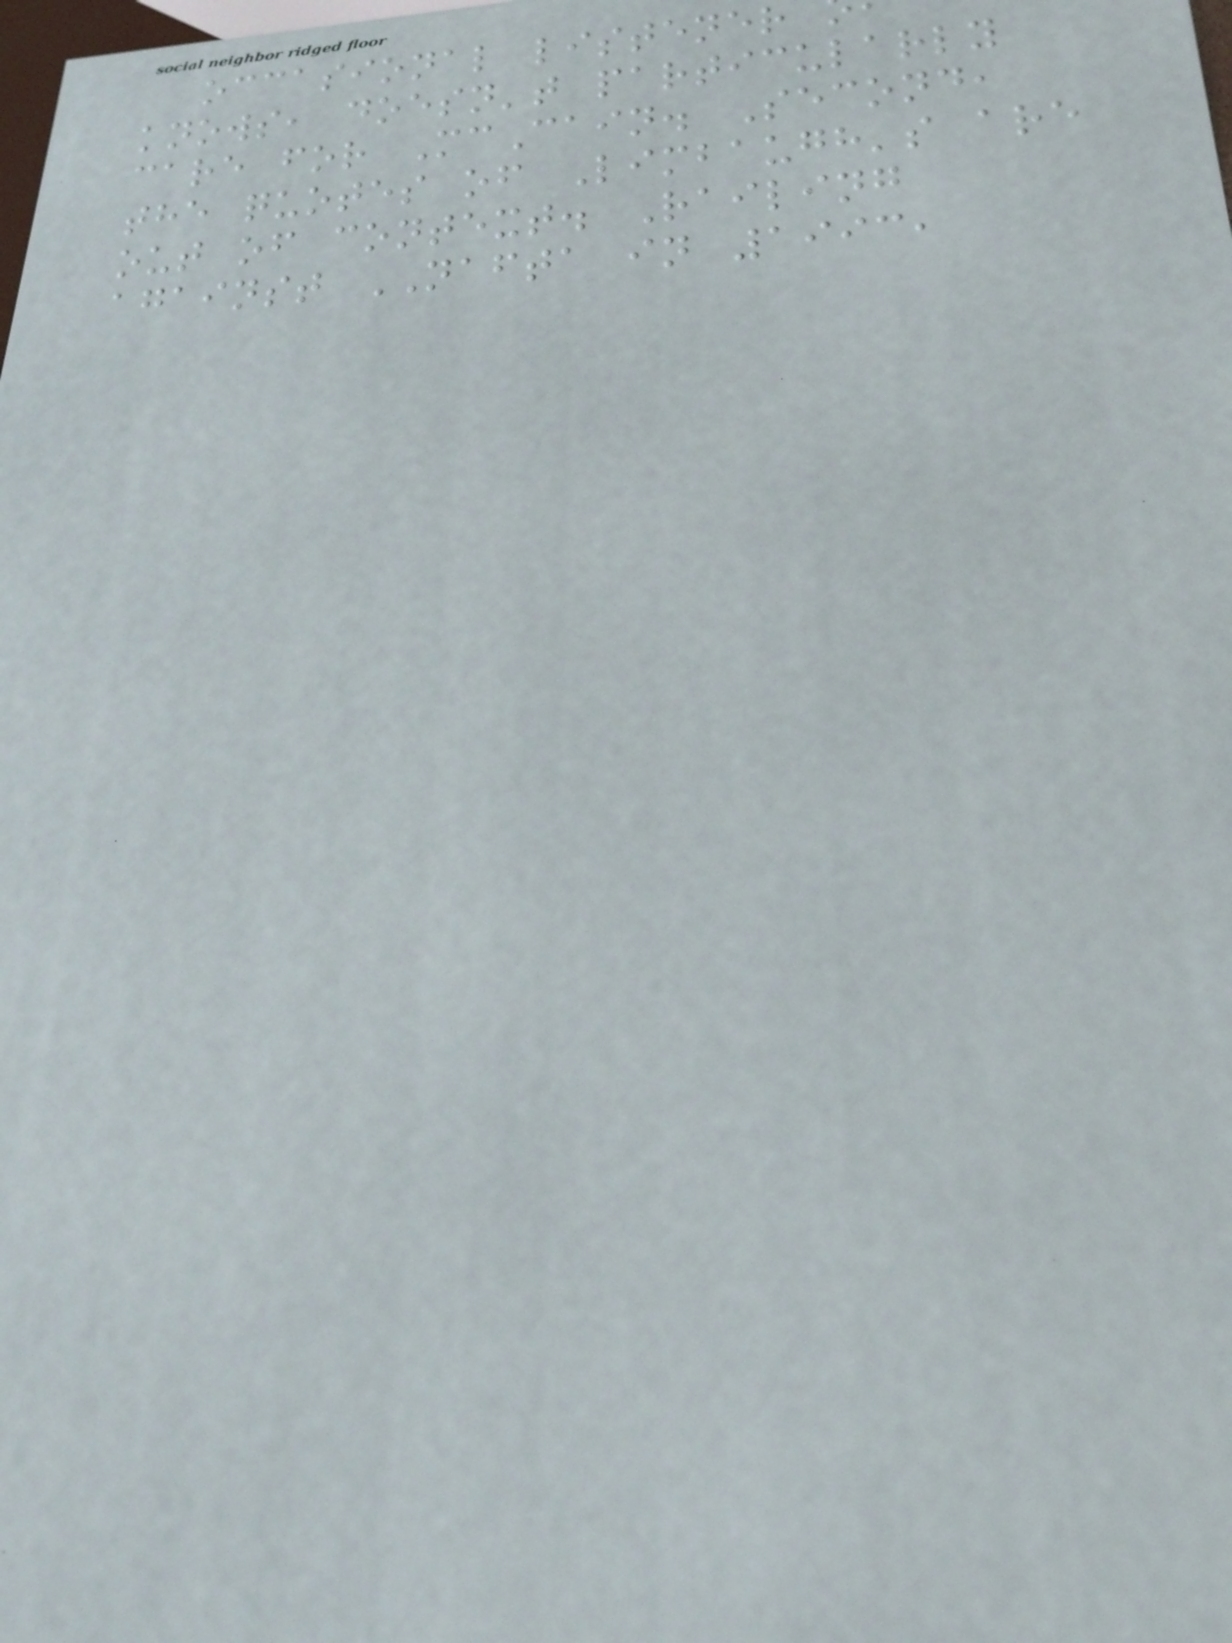occasional listener
knows, doesn't particularly
care for McCain. Second,
the quotes of Limbaugh's are
out of context. Railing
against NAFTA in 1993,
